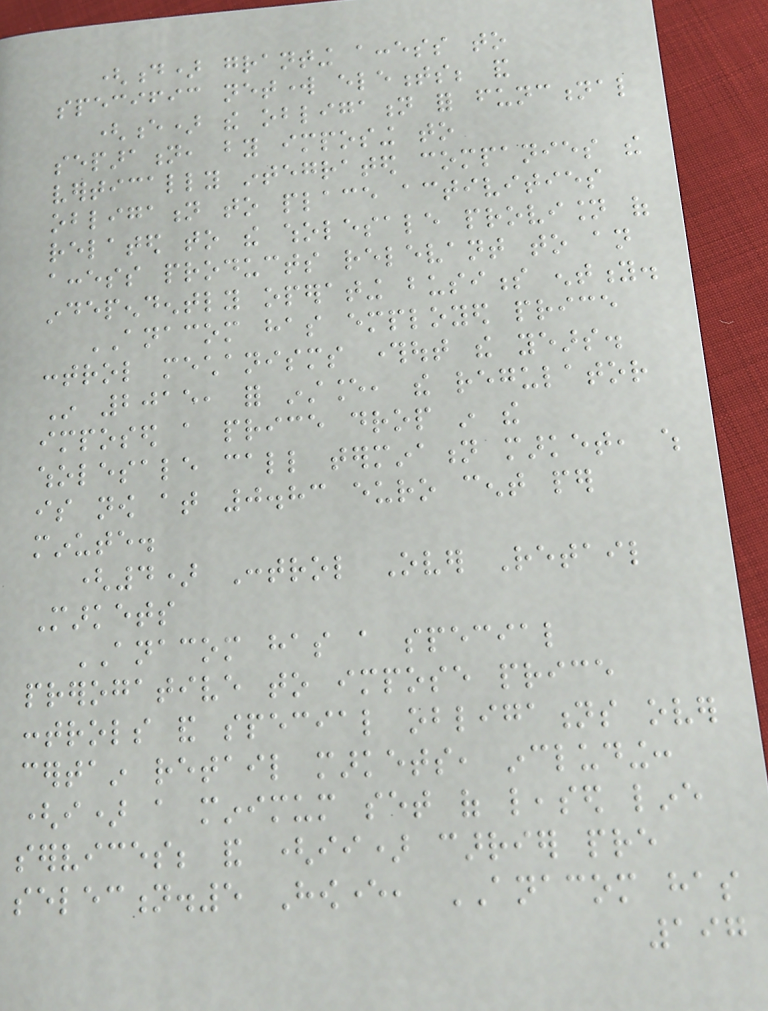(d) granting access to
specific network elements; and
(e) the obligation for functional
separation, by imposing to
vertically integrated companies the
obligation to place activities
related to the wholesale provision of
access products relevant to an
independently operating business entity.
ANACOM has employed price
control mechanisms throughout the years.
In 2015, for instance, the regulator
imposed a price drop in the
wholesale call termination market, which
is now at 0.83 euro cent per
minute.
(4) Control Over Retail
Markets
ANACOM has a special
prerogative to impose price
controls and special obligations over
certain retail markets, including:
(i) a minimum set of leased line
services; and (ii) carrier pre
selection.5 However, ANACOM has
197
